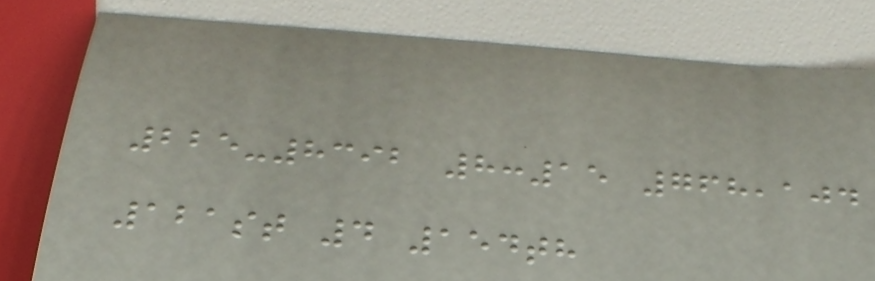225-8392 8:15 768,104
121st 4 154th
